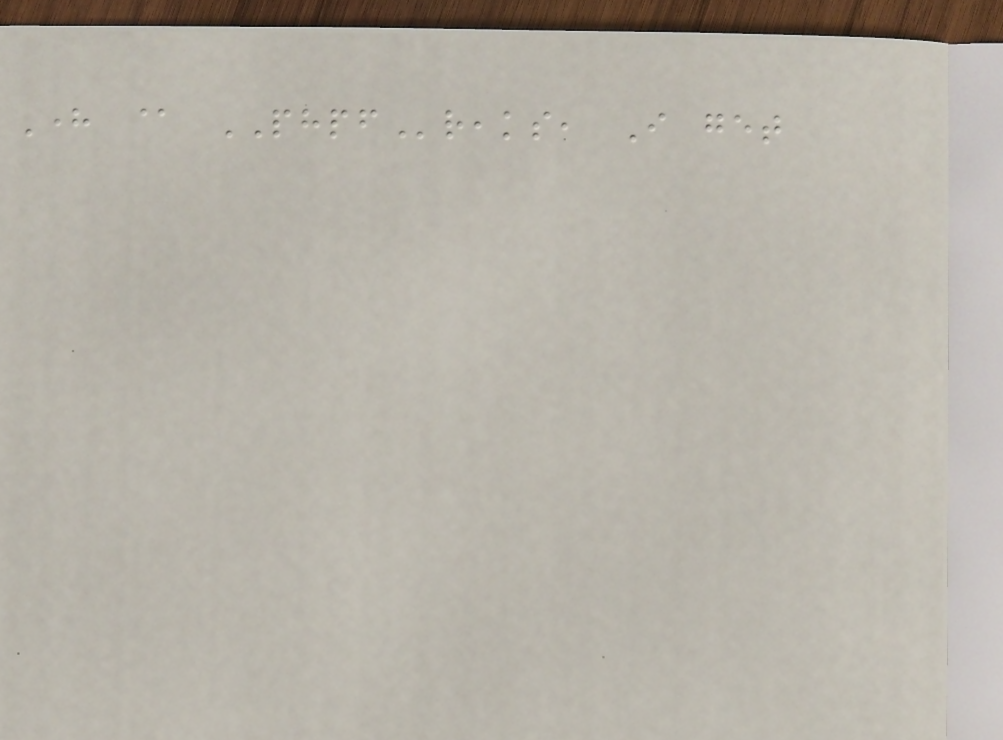Here @ PHPFreaks, I get
